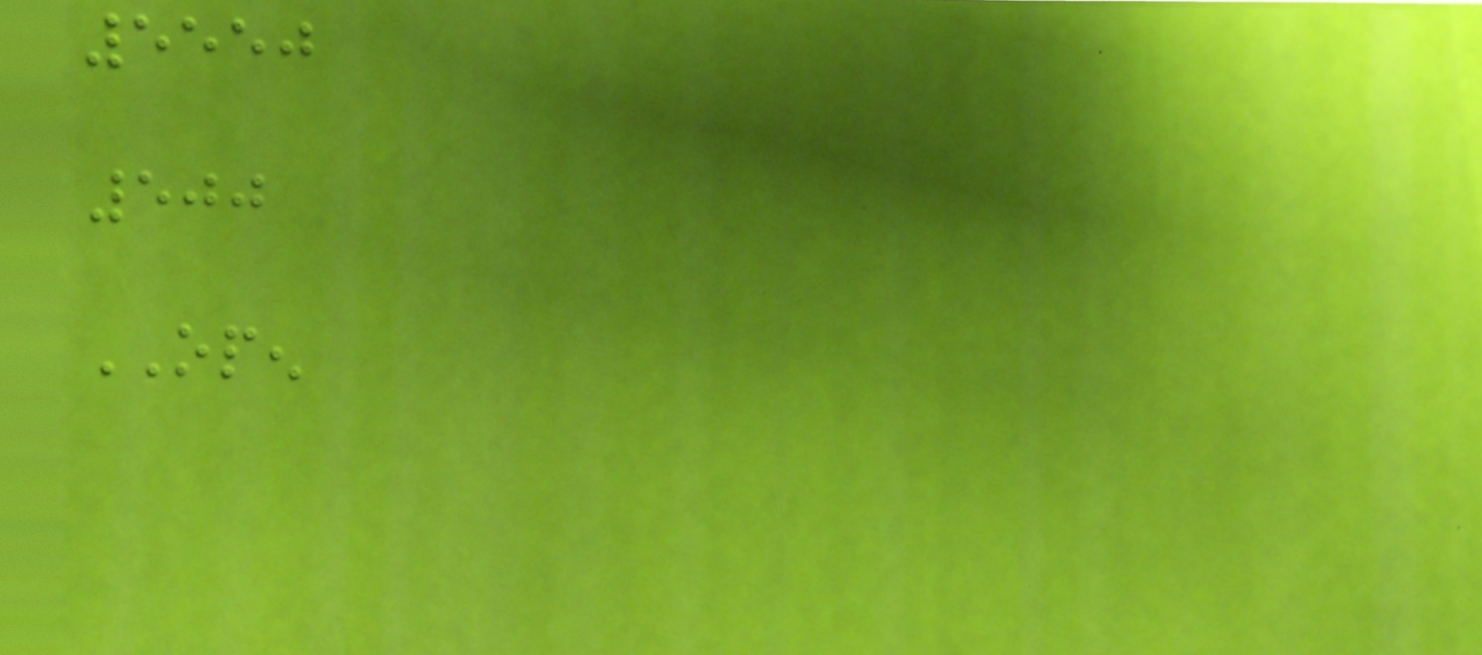5550
500
OPEN
